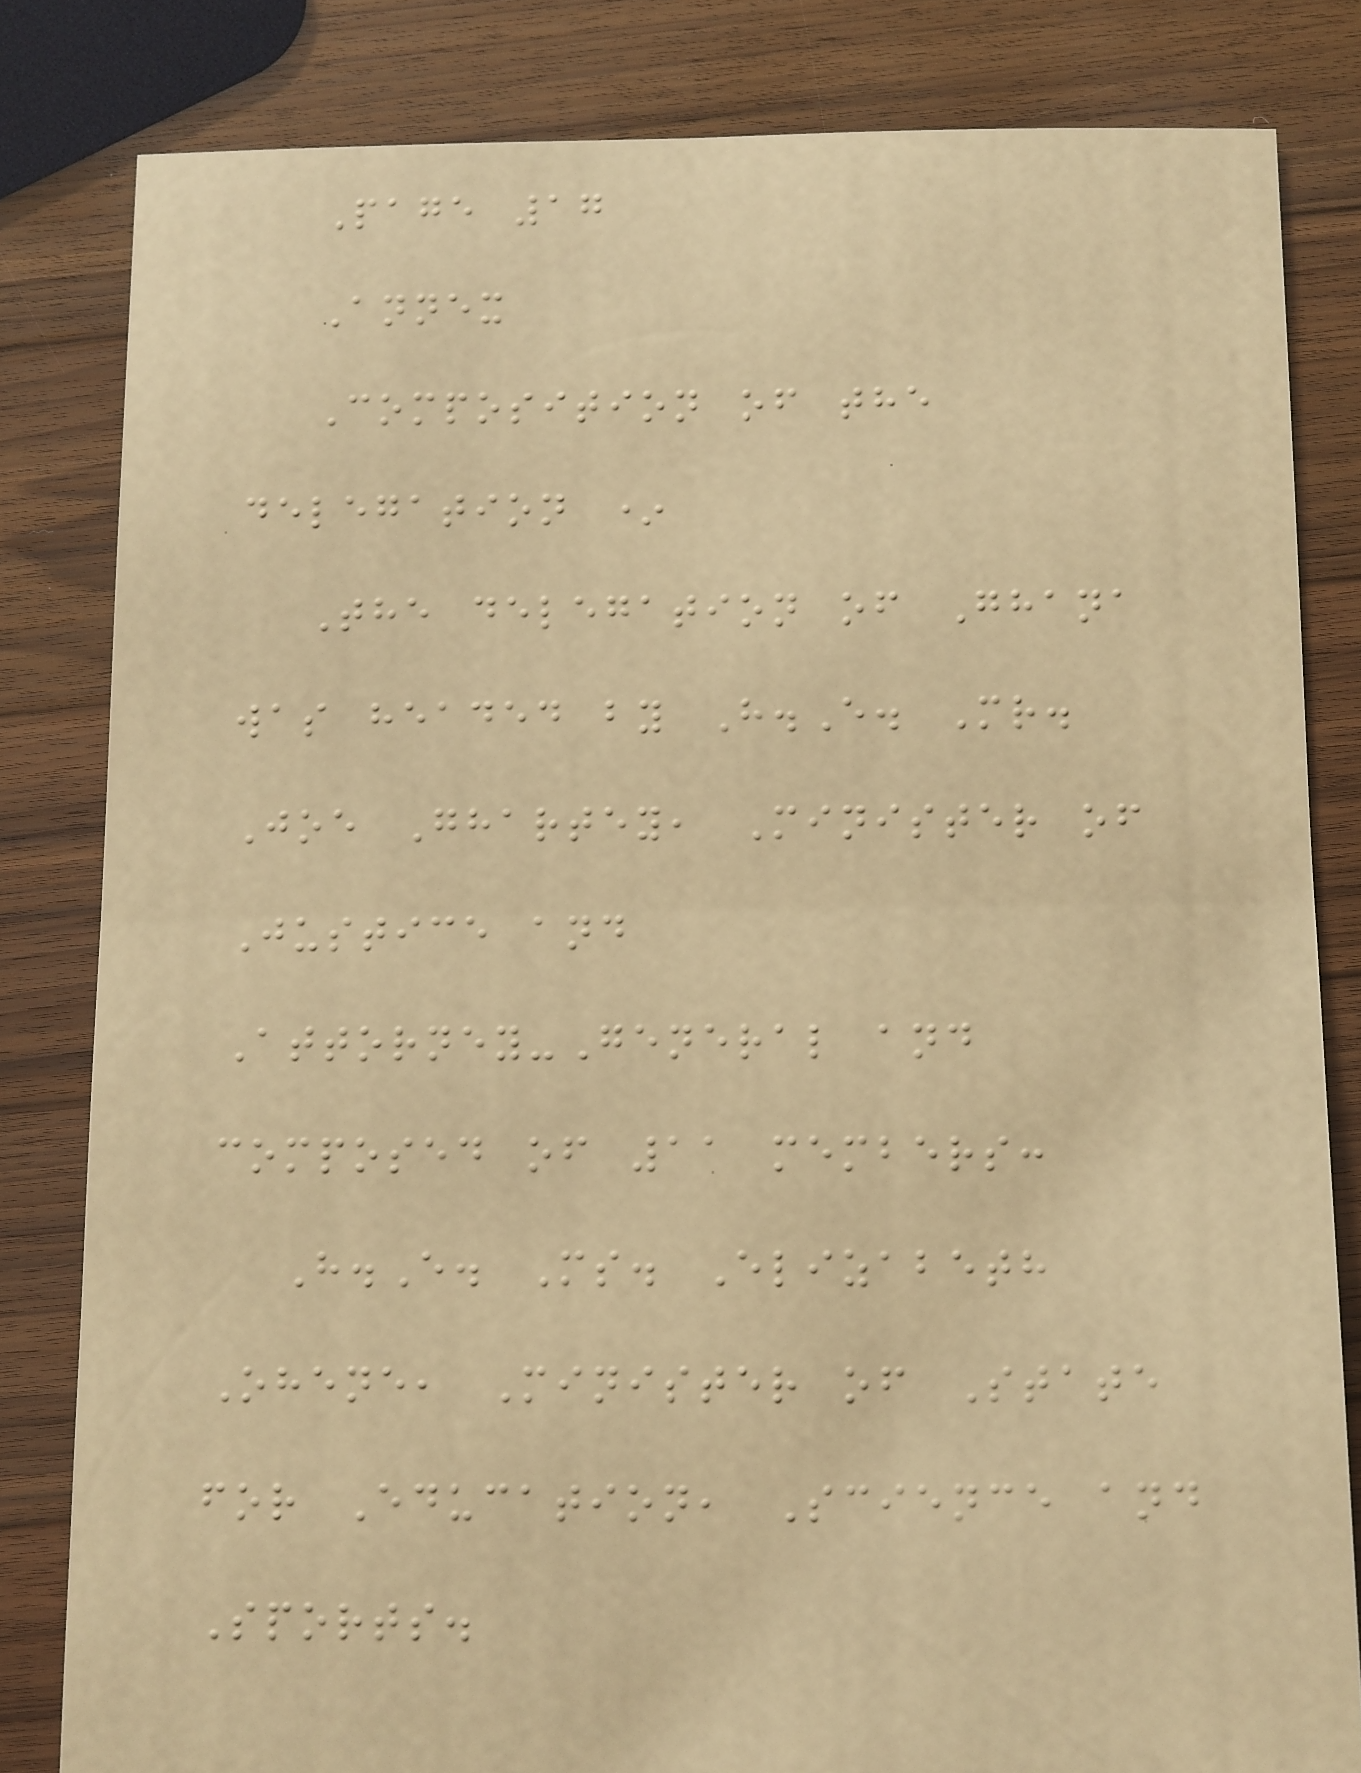Page 17
Annex
Composition of the
delegation *
The delegation of Ghana
was headed by H.E. Mr.
Joe Ghartey, Minister of
Justice and
Attorney-General and
composed of 11 members:
H.E. Ms. Elizabeth
Ohene, Minister of State
for Education, Science and
Sports.
